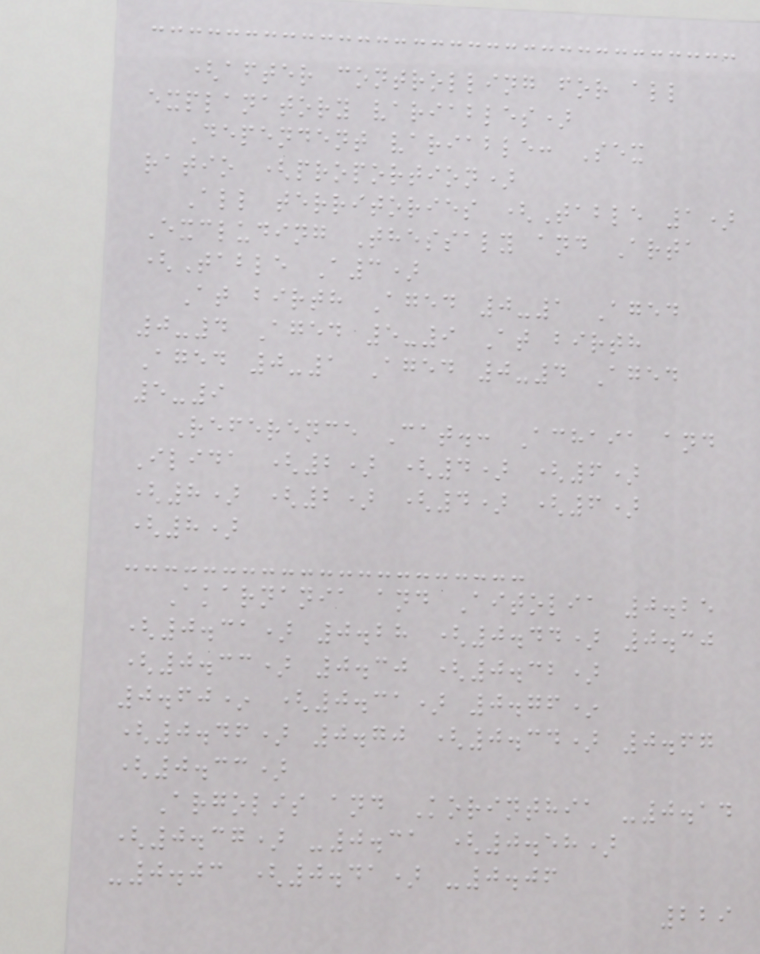(after controlling for all
explanatory variables)
Dependent variable: Sex
ratio (proportion)
All territories (Table 1)
Excluding Thessaly and Arta
(Table A3)
At birth Aged 0-1 Aged
0-4 Aged 5-9 At birth
Aged 0-1 Aged 0-4 Aged
5-9
Reference Cat.: Achaia and
Ilida (2) (4) (6)
(8) (2) (4) (6)
(8)
Akarnania and Aitolia 0.25
(0.31) 0.28 (0.44) 0.30
(0.33) 0.30 (0.32)
0.60* (0.31) 0.76*
(0.46) 0.70 (0.34) 0.67
(0.33)
Argolis and Korinthia -0.14
(0.37) -0.31 (0.58)
-0.03 (0.41) -0.06
229
